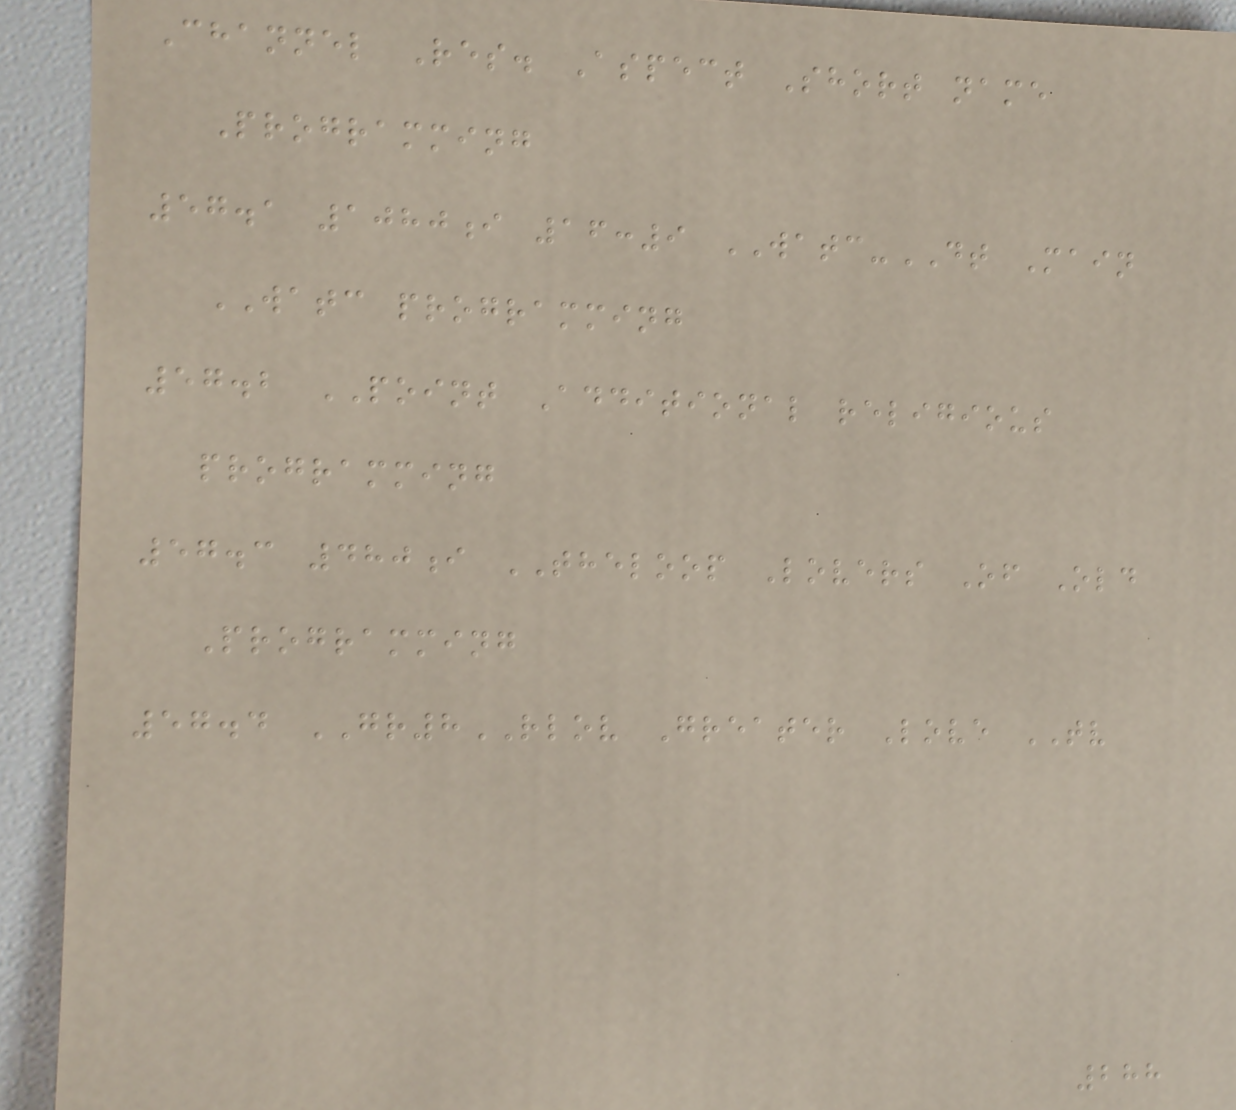Channel Res. Aspect Short name
Programming
57.1 1080i 16:9 WATC-DT Main
WATC programming
57.2 POINT Additional religious
programming
57.3 480i THELOOP Lovers Of Old
Programming
57.4 GR8RLOV Greater Love TV
288
